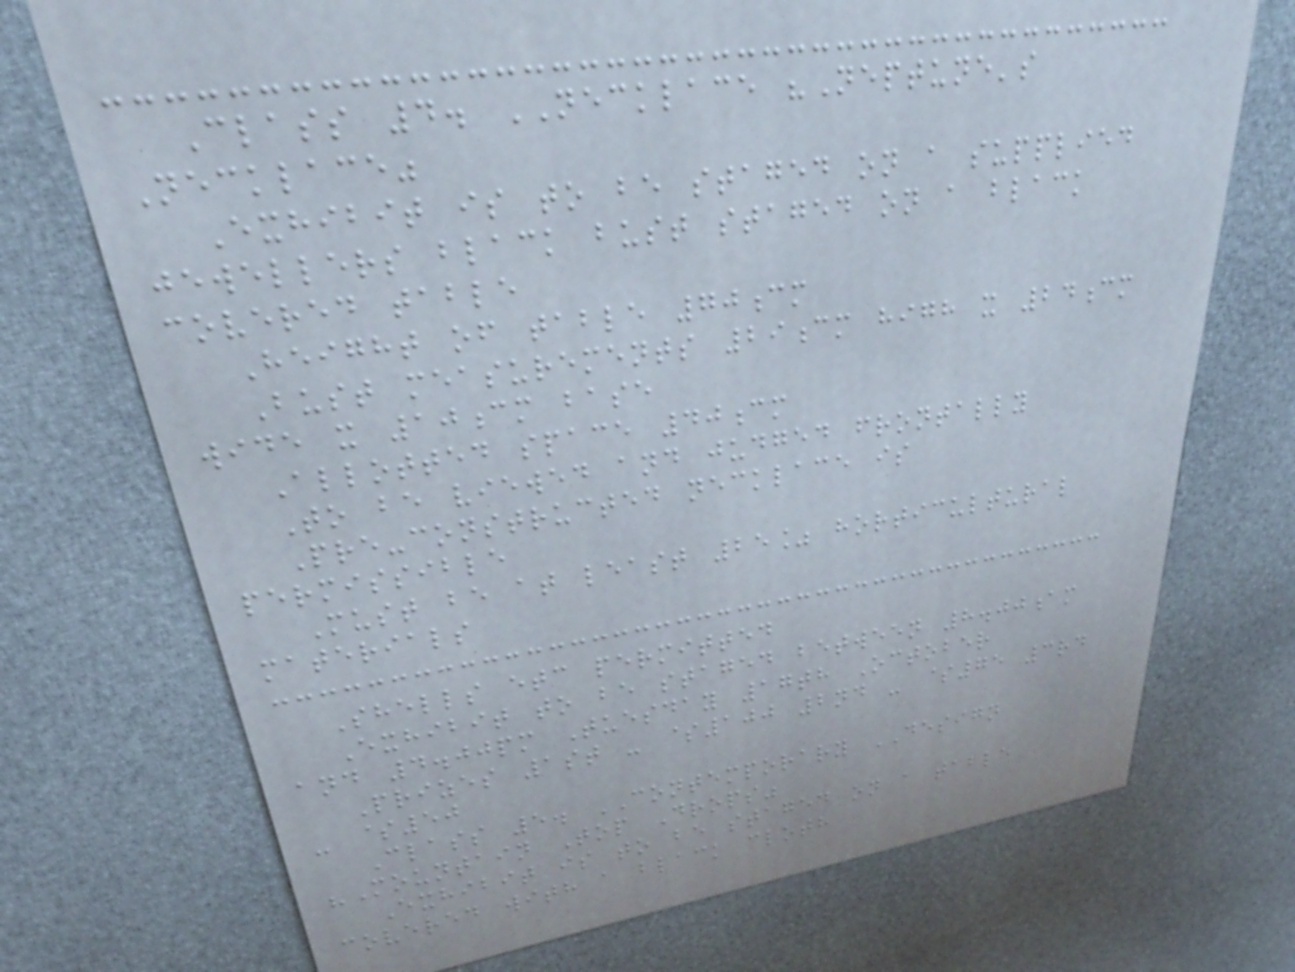Class 4. NECKLACE "Neptune's
Necklace"
Exhibit is to be staged on a supplied
jewellers black bust staged on a black
covered table
Height of table 70cm
Bust measurements 29cm high x 24cm
wide x 10cm base
Allotted space 40cm
To be viewed and judged frontally
Pre-constructed necklace is
permissible
Must be at least 25% horticultural
materials
Shells etc permitted
Exhibit to be staged between 8.00am
and 4.00pm Tuesday 17th October
Prizes 1st - $100 2nd - $75 3rd
- $50
Class 5. CONTEMPORARY DESIGN
"Mountain Top Drops"
Exhibit is to be staged on a table
covered with a black cloth
